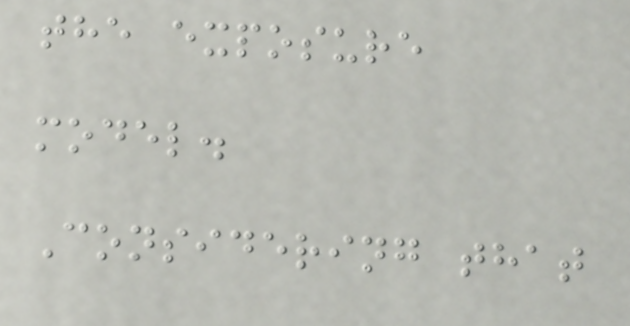the exposure
model.
Considering that
